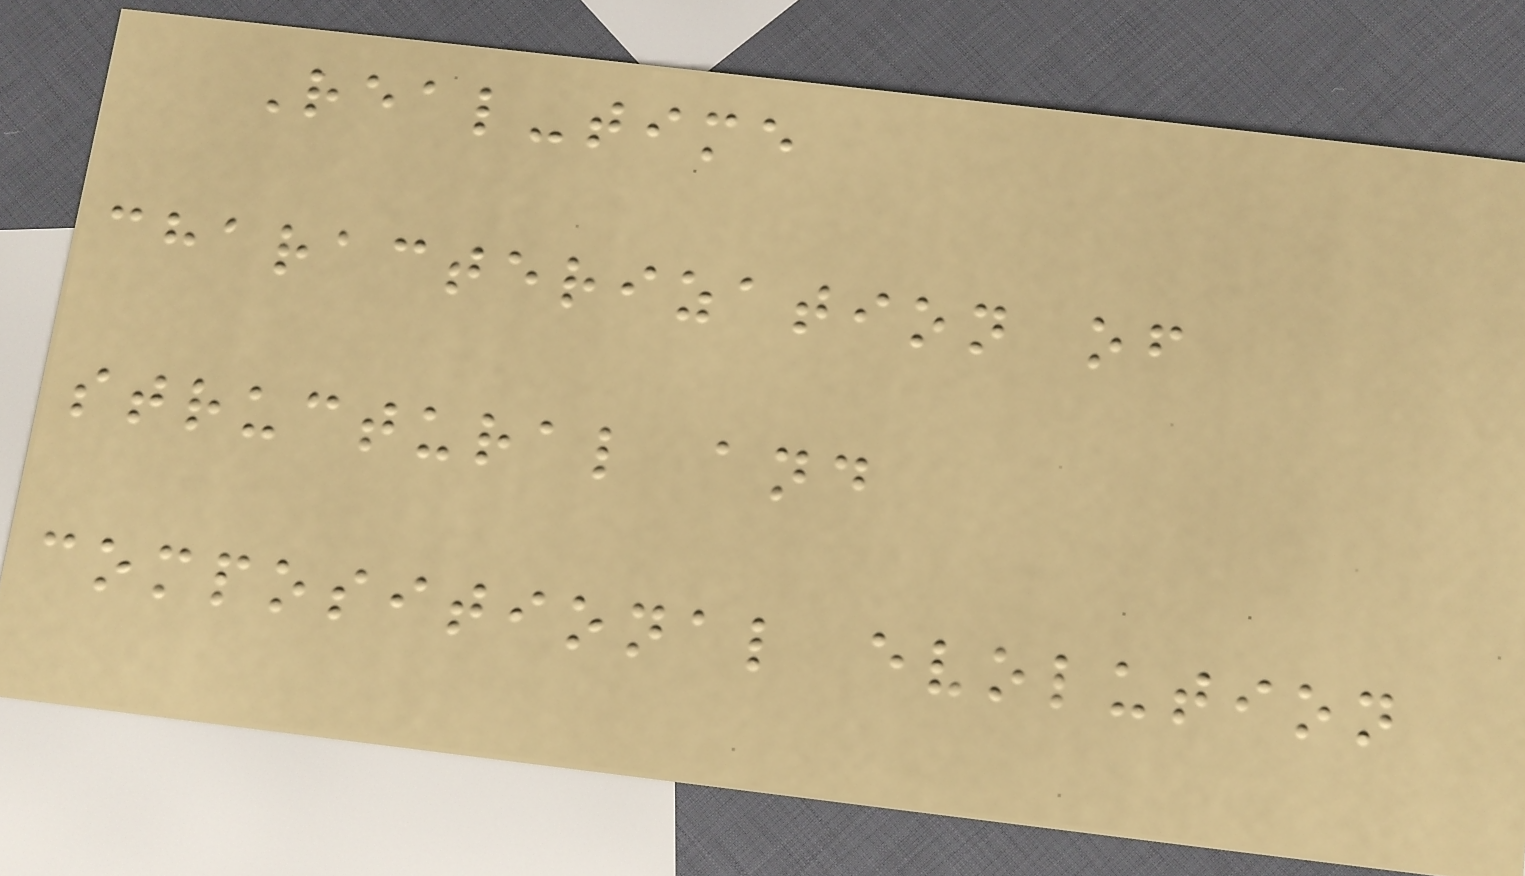Real-time
characterization of
structural and
compositional evolution
